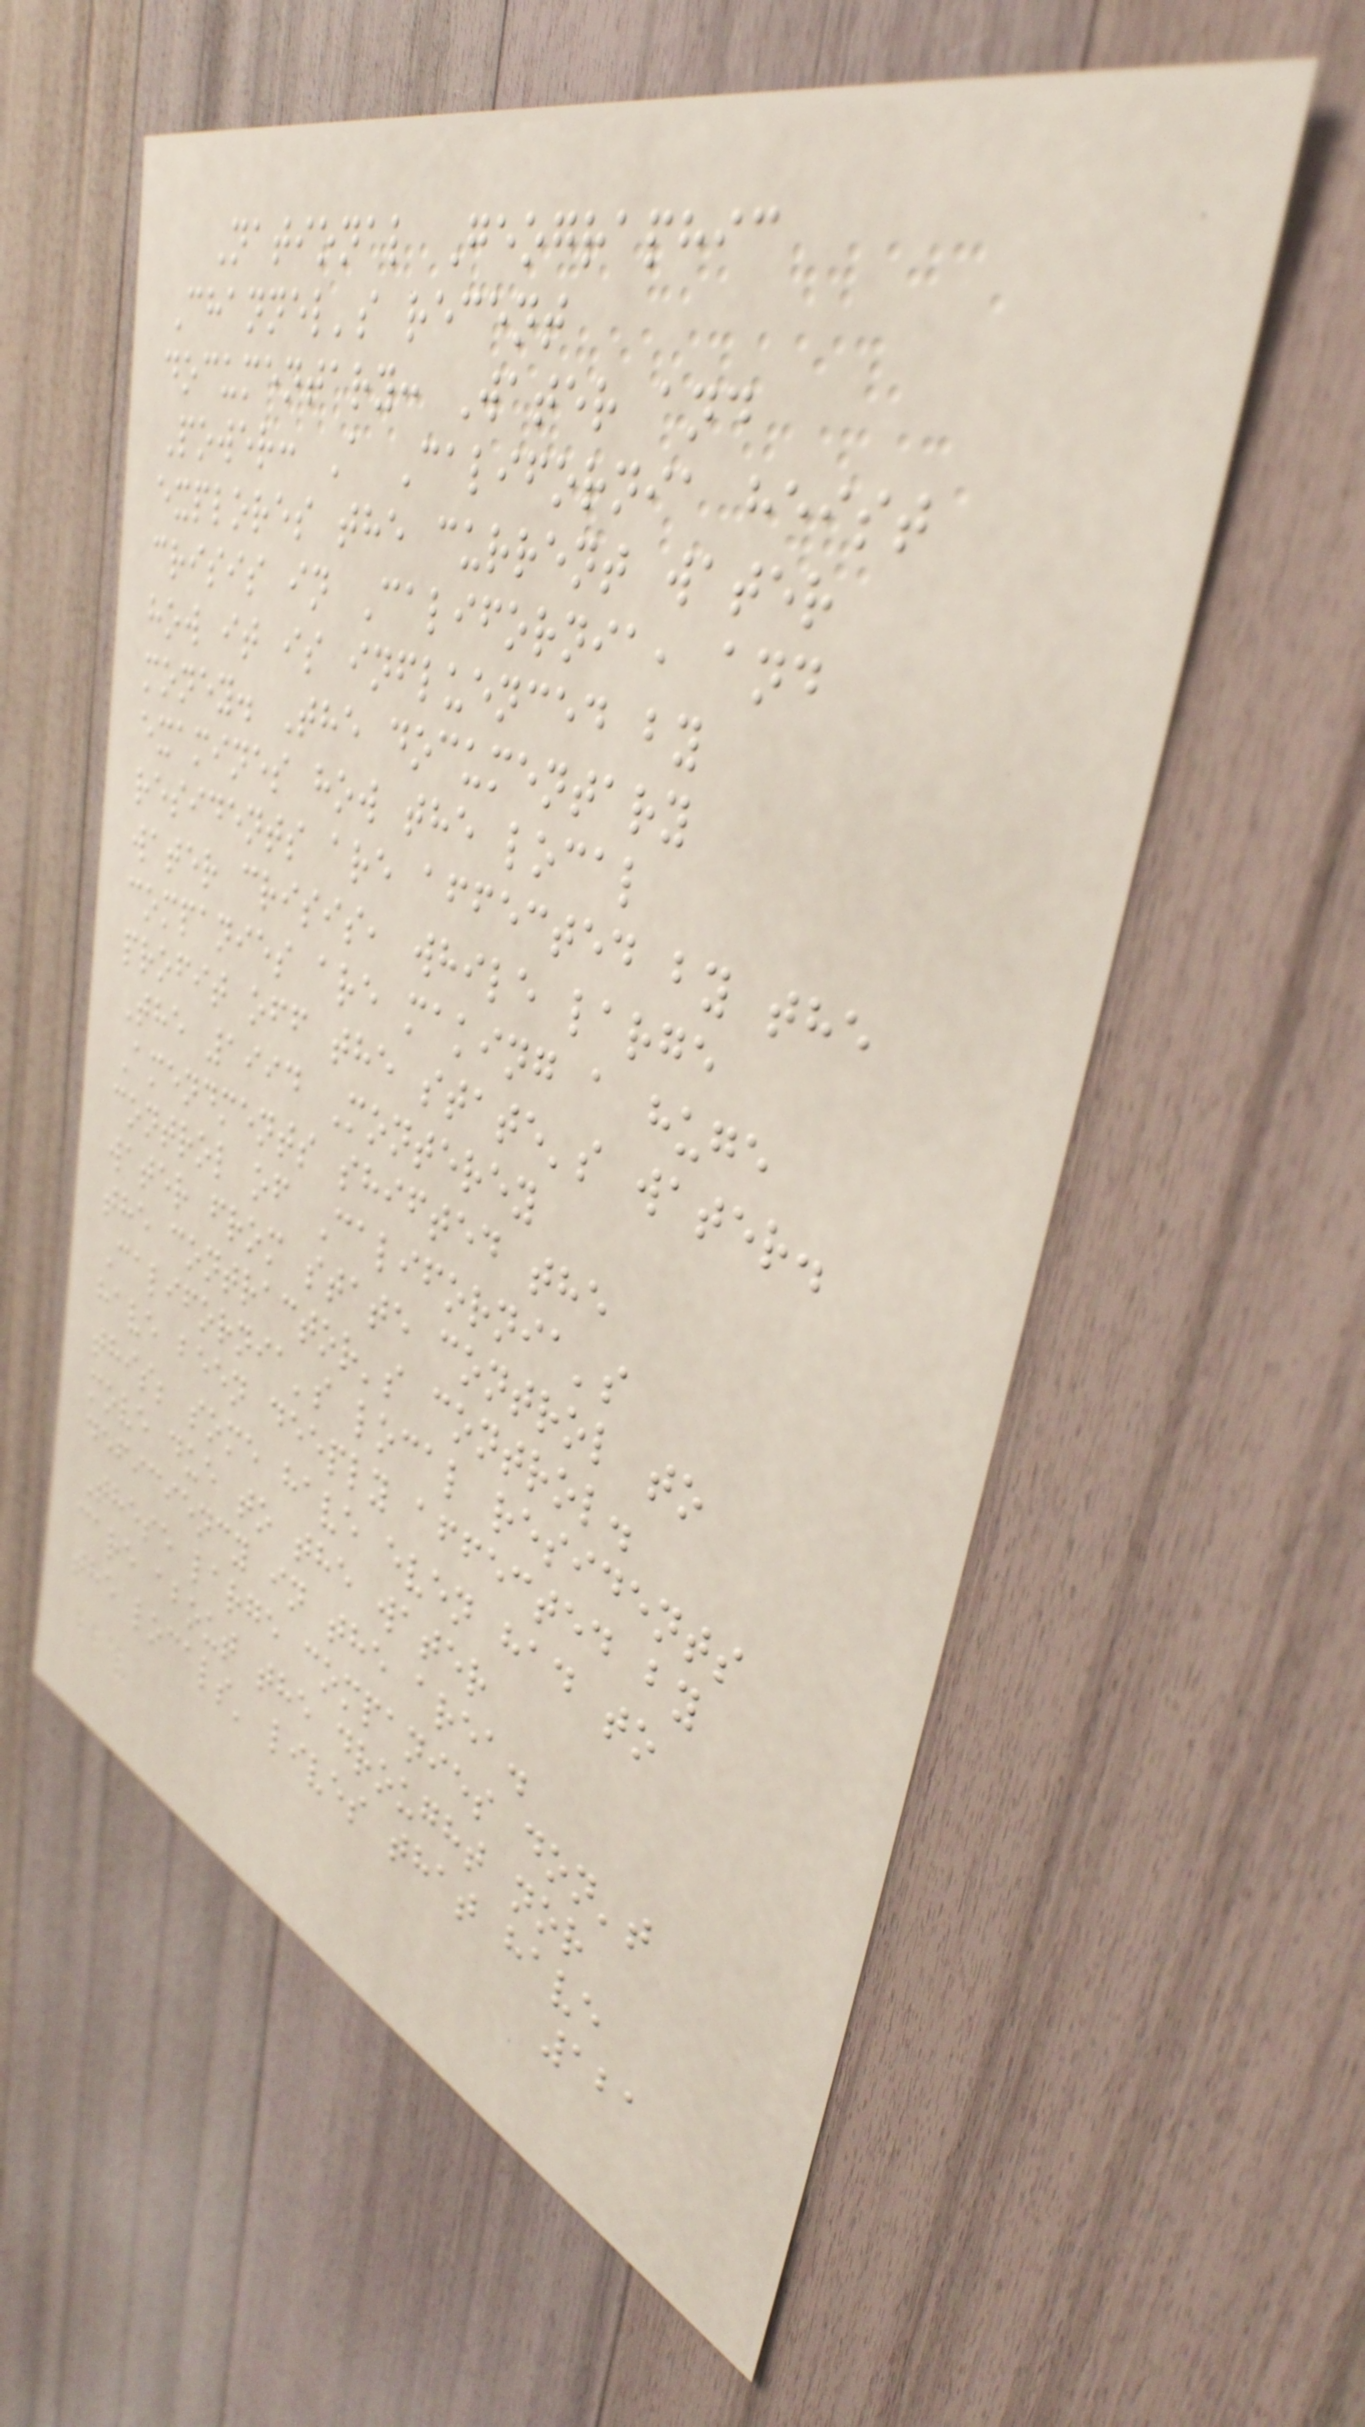National Geographic
Channel's recent
documentary: Water and
Power: A California heist
explores the current water
crisis in California, and
how it is influenced by
money. The documentary
examines how the local
residents are affected by the
water crisis, while large
companies are making a huge
profit off the state's water.
The 1994 Monterey
Amendments shifted the
control of California's
water from state control to
the contractor's control.
California's local residents
have been deeply affected by
this; some have even had to
move due to the water
deficiency in the area.
These large companies don't
care about the drought nor
the locals' lives that have
121
